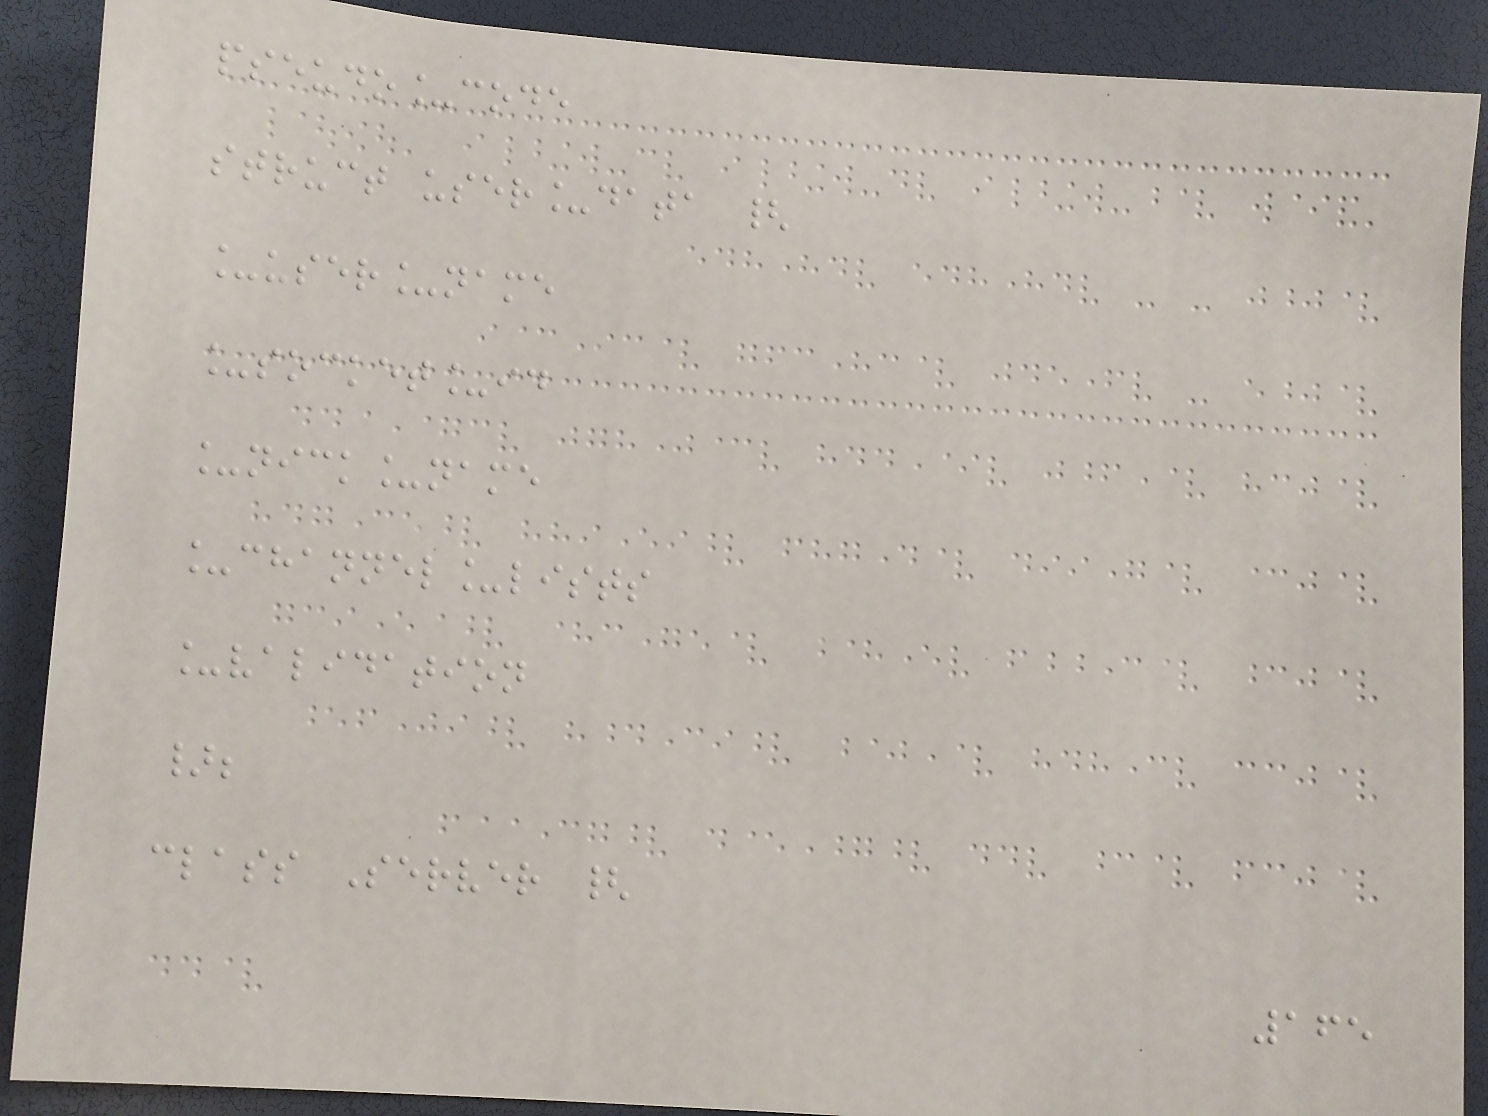pseudo_code
struct user_data {
_user_name
_socket_id
_nick_name
_channel_lists
_validation
};
class Server {
165
